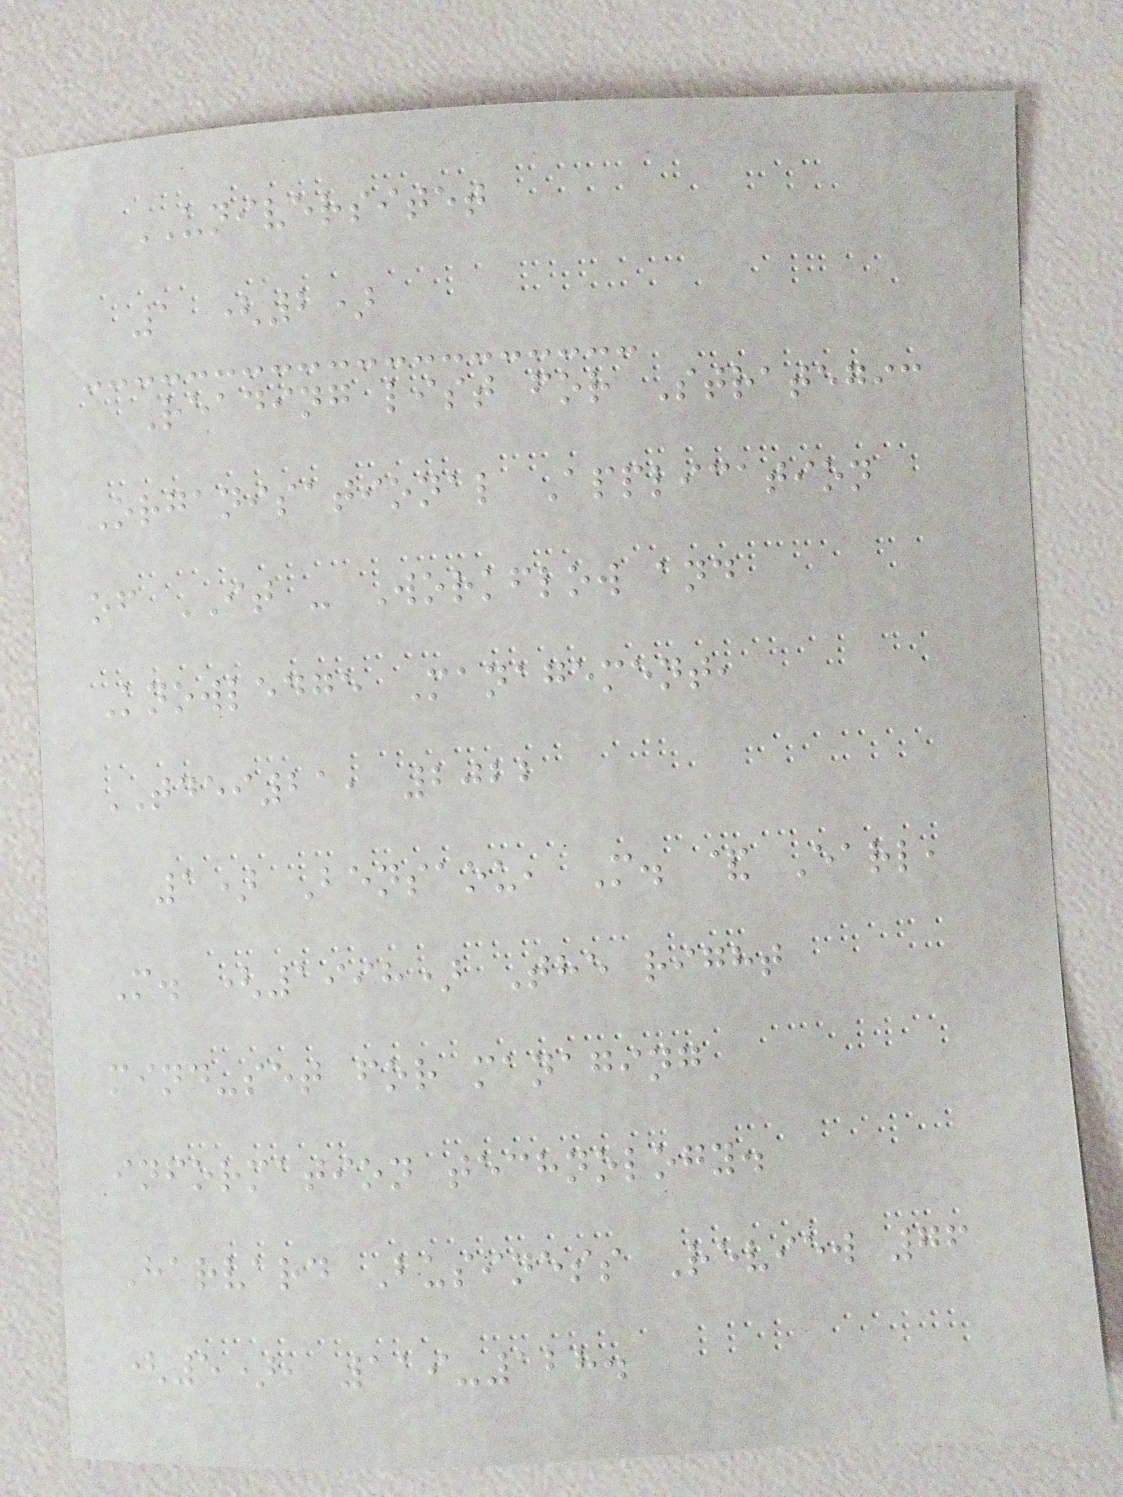UNIVERSITET
1 (2)
Reading list for Strategic
Organisational Application
of IT - Workflow and
Knowledge Management,
TDEI21, 2022
1) Bensaou, M. & Earl,
M. (1998) The right
mind-set for managing
information technology.
Harvard Business Review 76
(5), 119-128.
